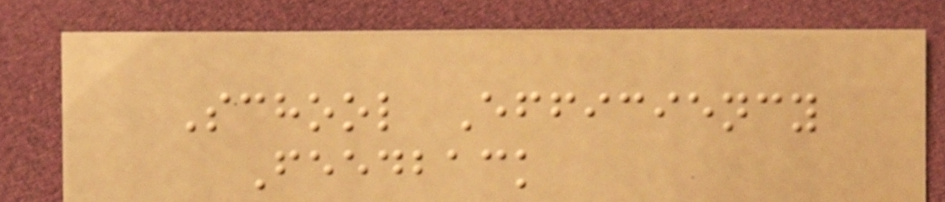School Efficiency
Feedback
